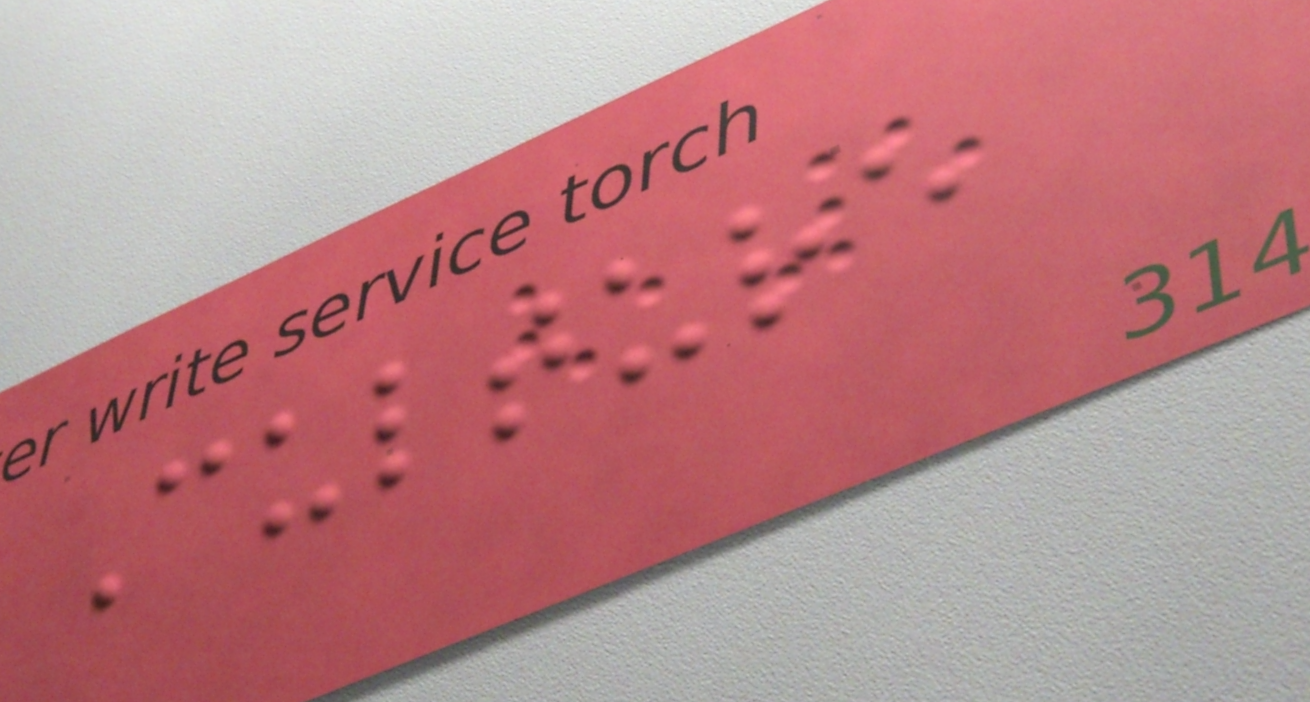Culture
